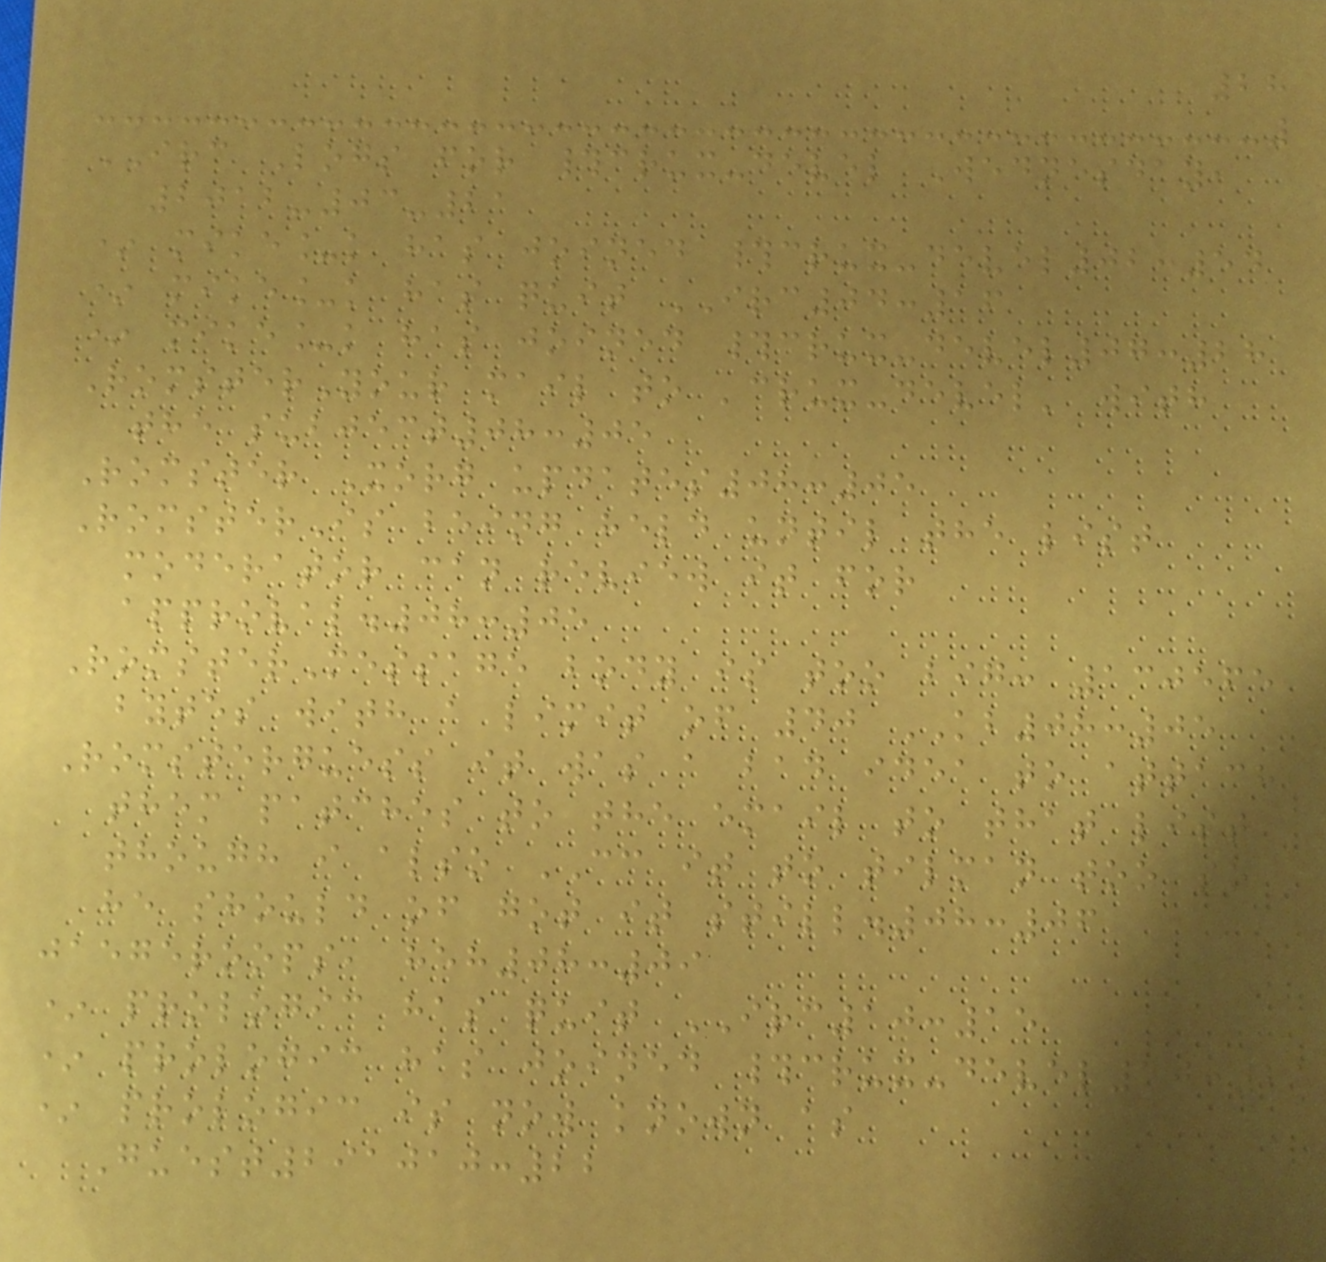28
IRC Logs for #crux-devel Wednesday,
2012-03-21
* mike_k has joined #crux-devel02:54
* mike_k has quit IRC04:16
* mike_k has joined #crux-devel07:28
RomsterYour mail to 'crux-devel' with
the subject08:05
Romster Xorg updates08:05
RomsterIs being held until the list
moderator can review it for
approval.08:05
RomsterMessage body is too big: 130565
bytes with a limit of 40 KB08:05
Romsterguess it was a bad idea to attach
them patches to the email to that list
though i also CC it to tilman too so
he should of got it still.08:06
jaegeroops, heh08:09
* prologic has quit IRC10:15
* prologic has joined #crux-devel10:21
* prologic is now known as
Guest291010:22
